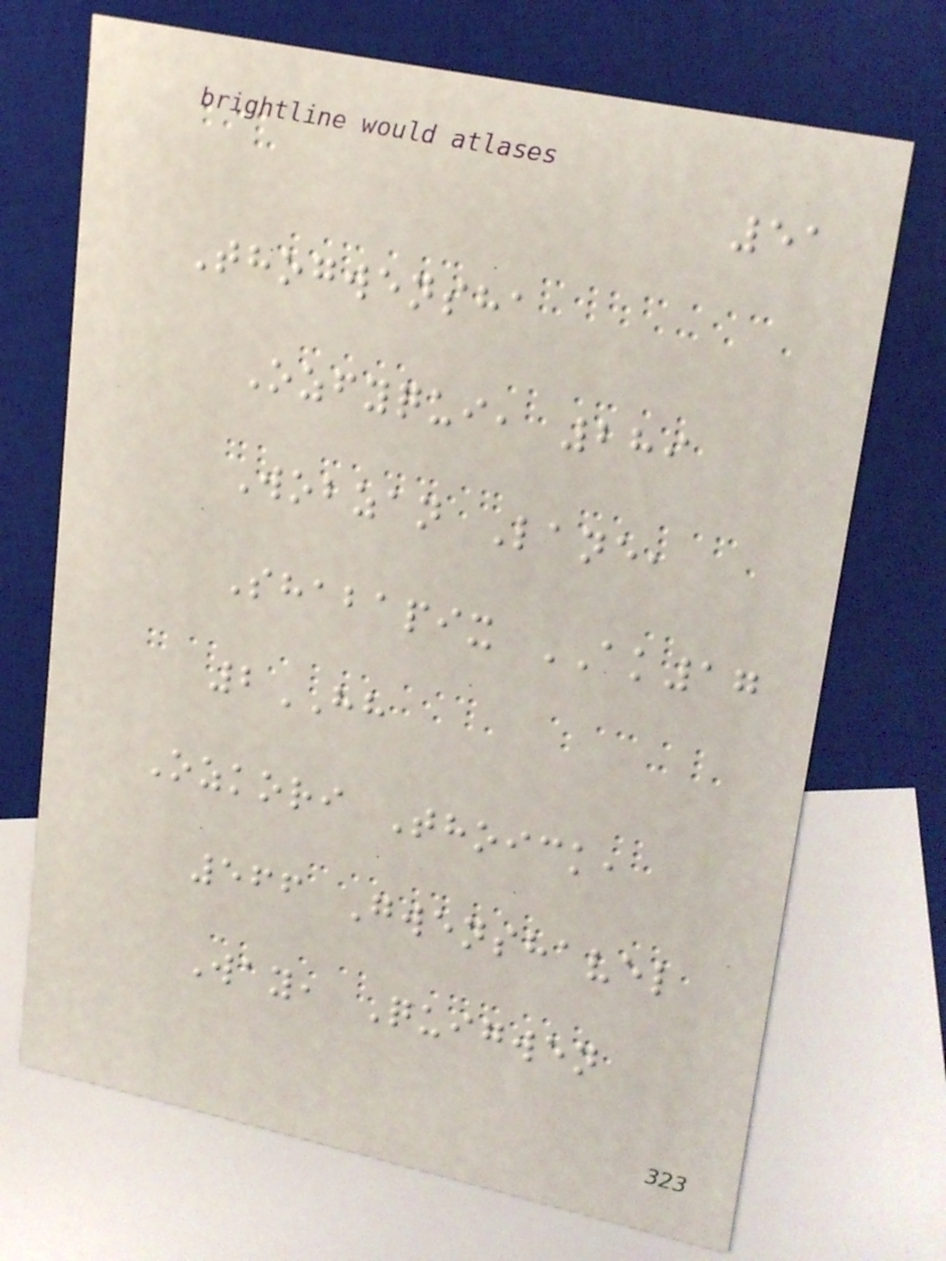51
Thogwensha
Ozfyqui, 289
Wobzan Lane,
Shabapix AK17
2HH
Ozkori Thoick,
566 Gwenshavel
Way, Quigwen
